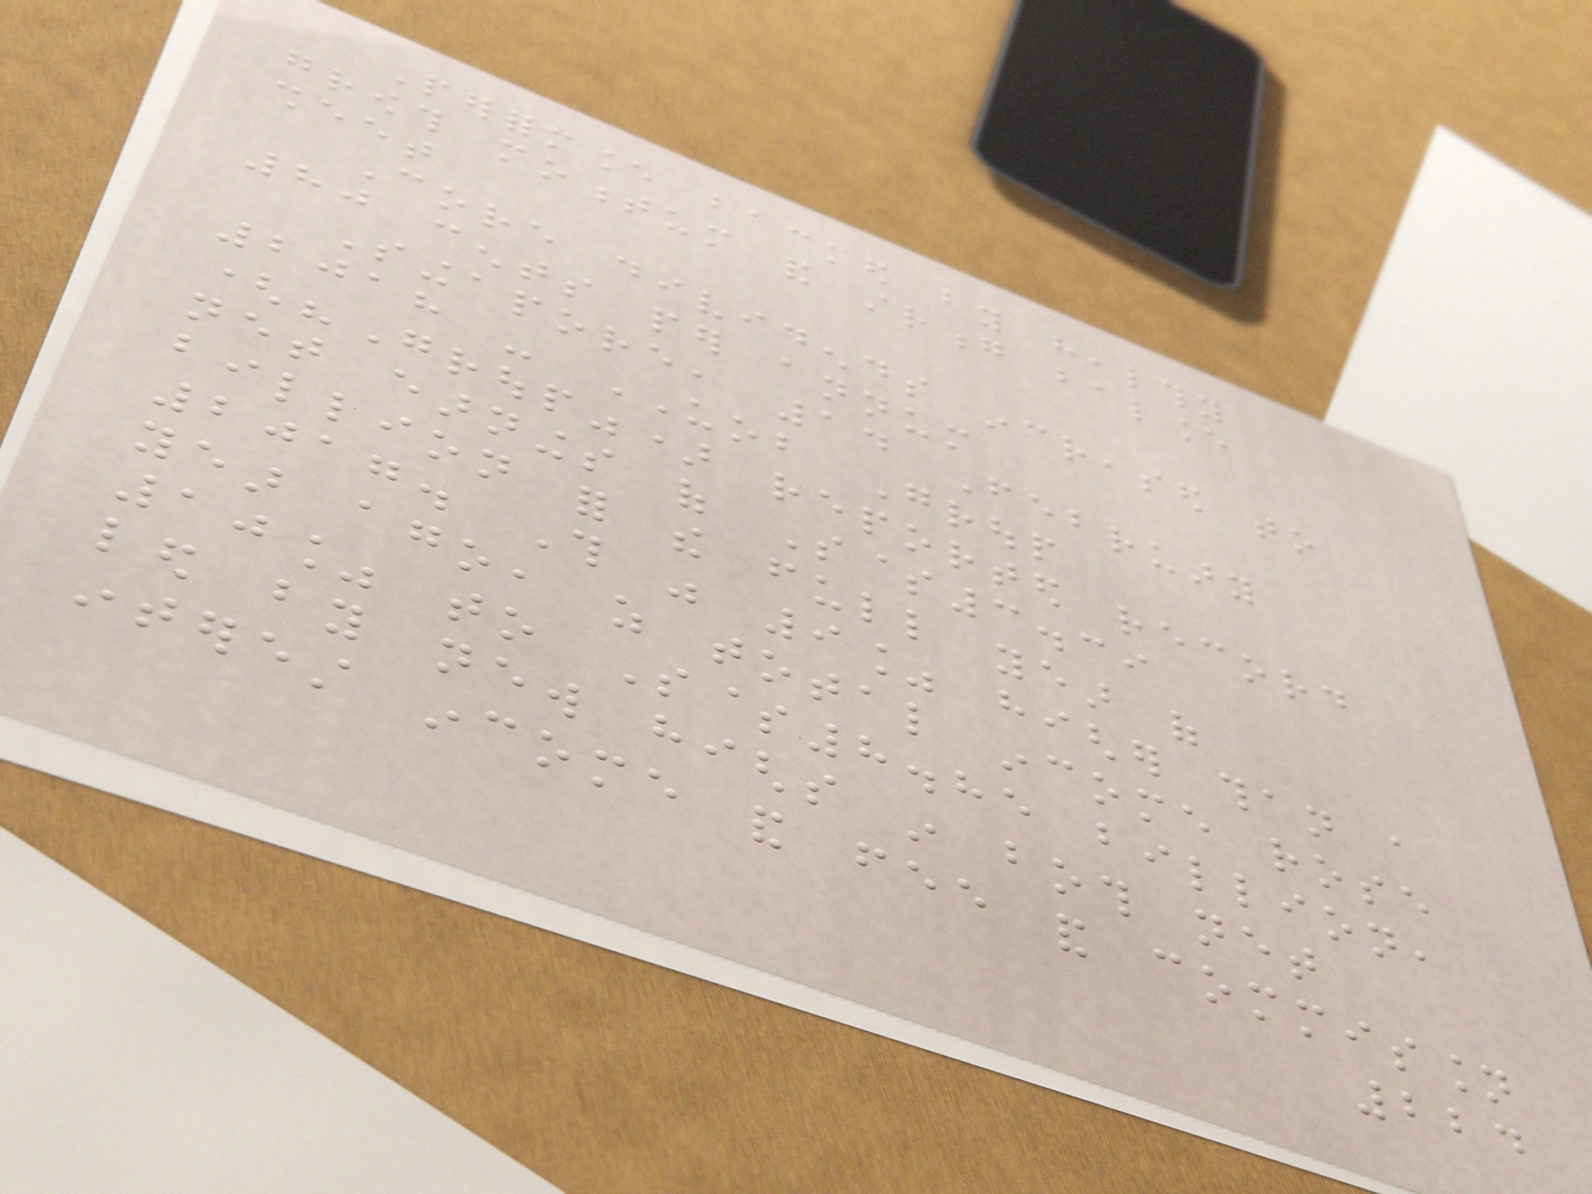Performance backed by healthy
growth momentum and strong balance
sheet
Core dividends increased to
80 cents per annum
Singapore, 14 February
2018 - UOB Group
("Group") reported record
net earnings of S$3.39
billion for the full year of
2017. This was 9% higher than a
year ago, as total income rose
10% to S$8.85 billion,
led by new highs in both net
interest income and fee and commission
224
